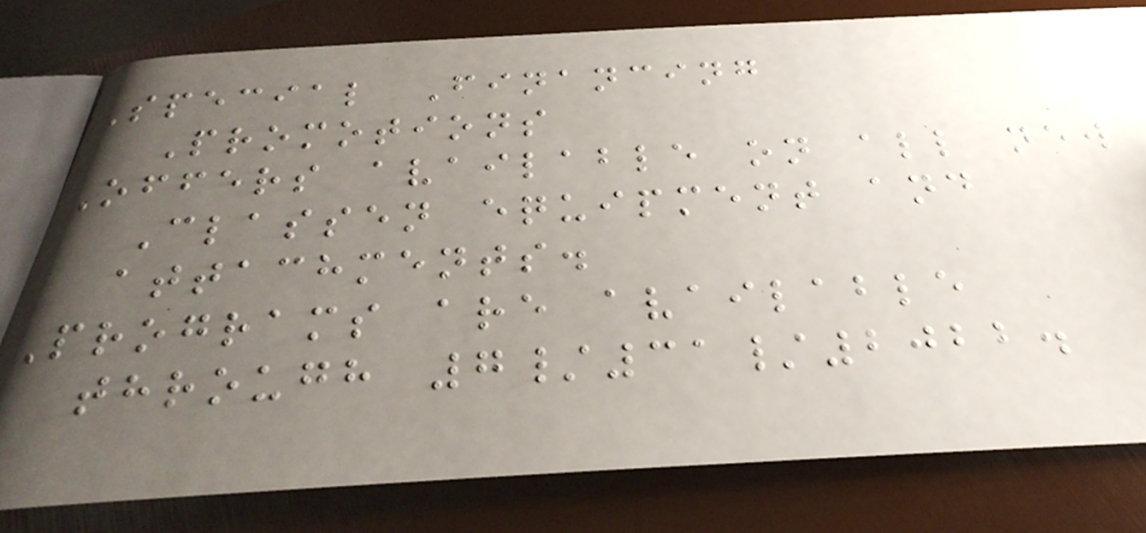Special Financing
Promotions
Offers available on all new
Classen equipment and
attachments.
Programs are available
through 7/31/2022.
